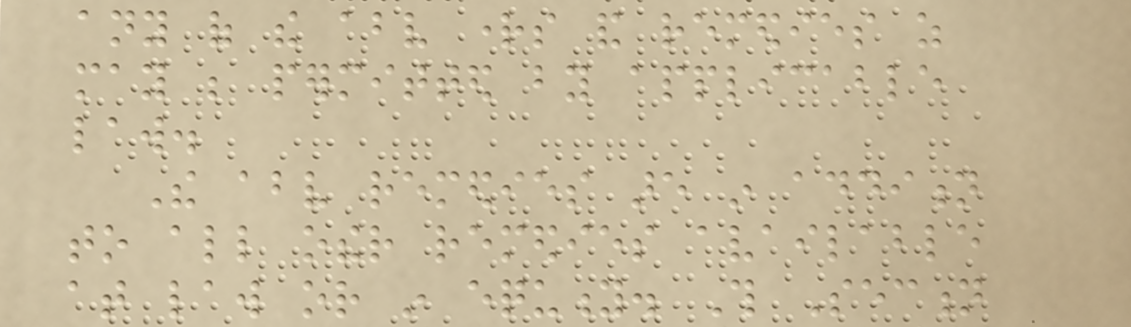any of the above rights and remedies as
may be permitted by applicable
law.
The above remedies are in addition
to all other remedies available
at law or in equity. This Section
